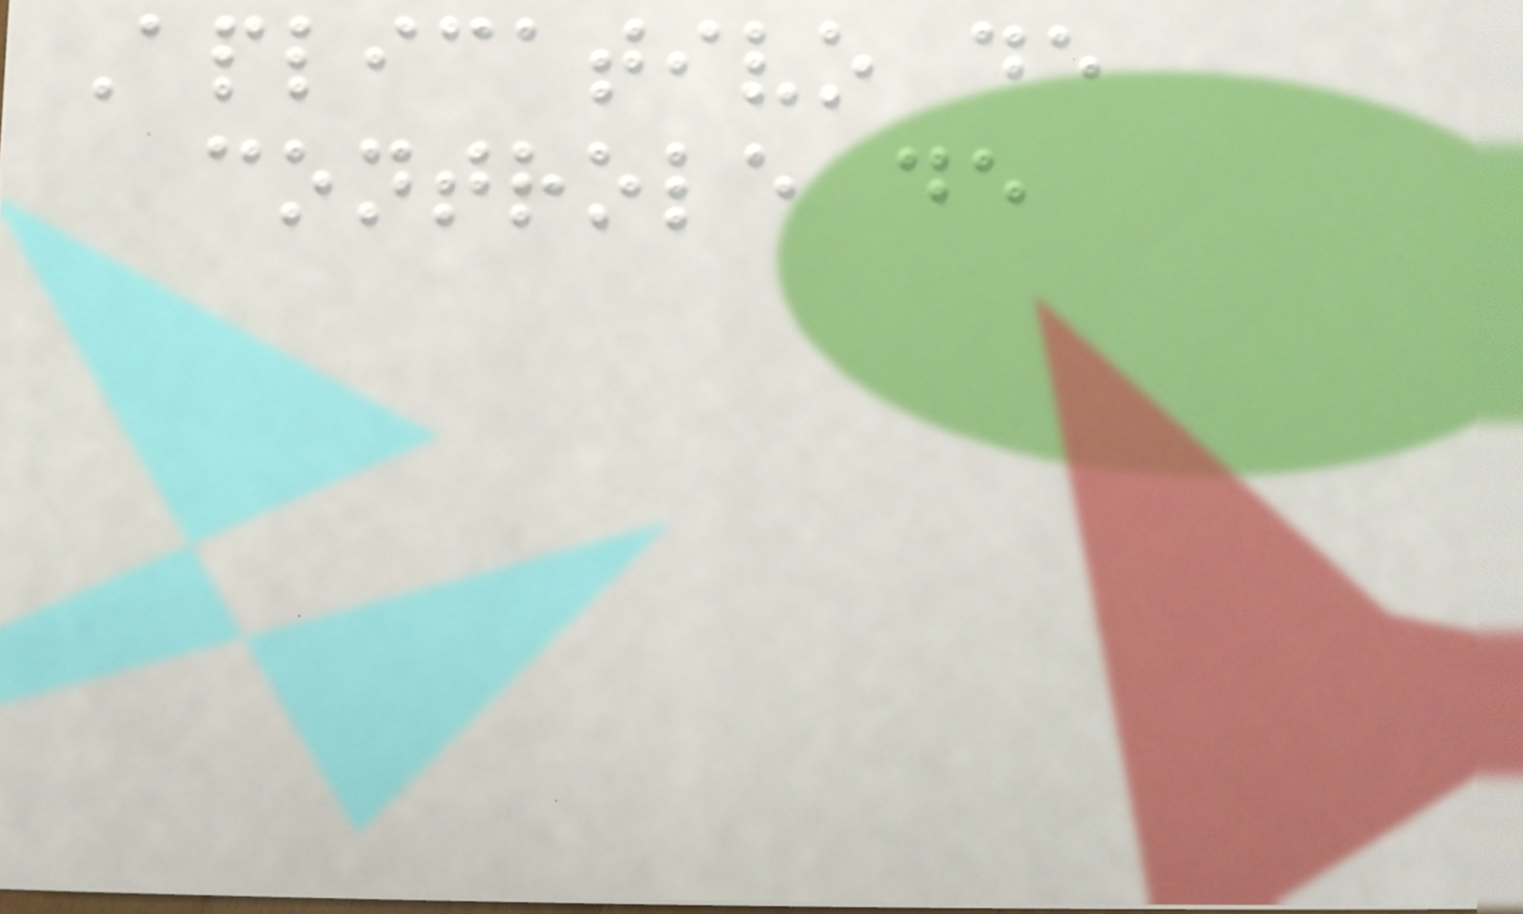Aplicativo de
controle de
